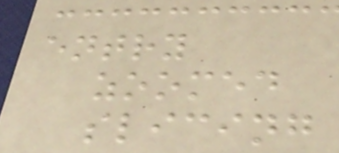entry
zoomed
slicing
